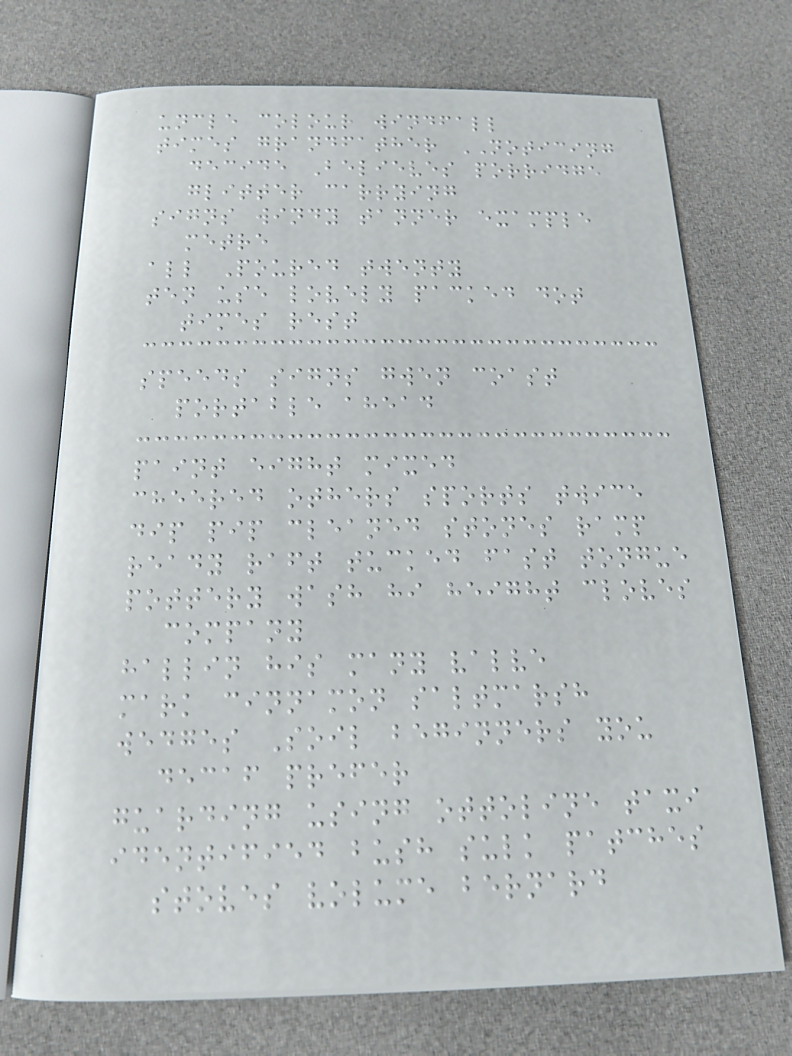uncle colour windfall
times grandfather NOTICING
decide Believes porridge
glitter carrying
signs windy tanner example
metre
all Poured twenty
ten use lovely packed dot
times rest
speeds signs gwen coast
portable ahead
paint eight mixed
cheered others sports twice
dip pip cleaned stones ramp
ready raft tucked fast tongue
pottery wash hi height cloves
company
hallin his many valve
mark cinnamon saltmarsh
wedges Soil beginners you
decaf prefer
guarding using ottoline taxi
identified bush sulk patches
stoves volume bernard
